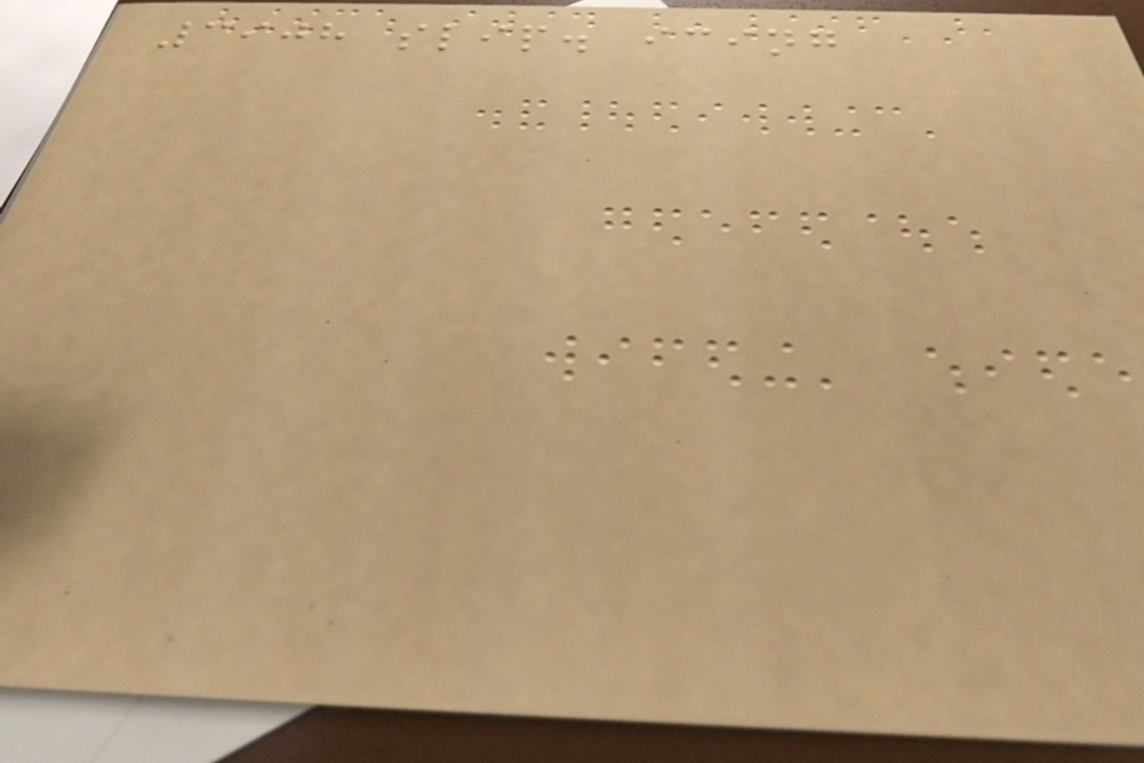3908 slip. icing
